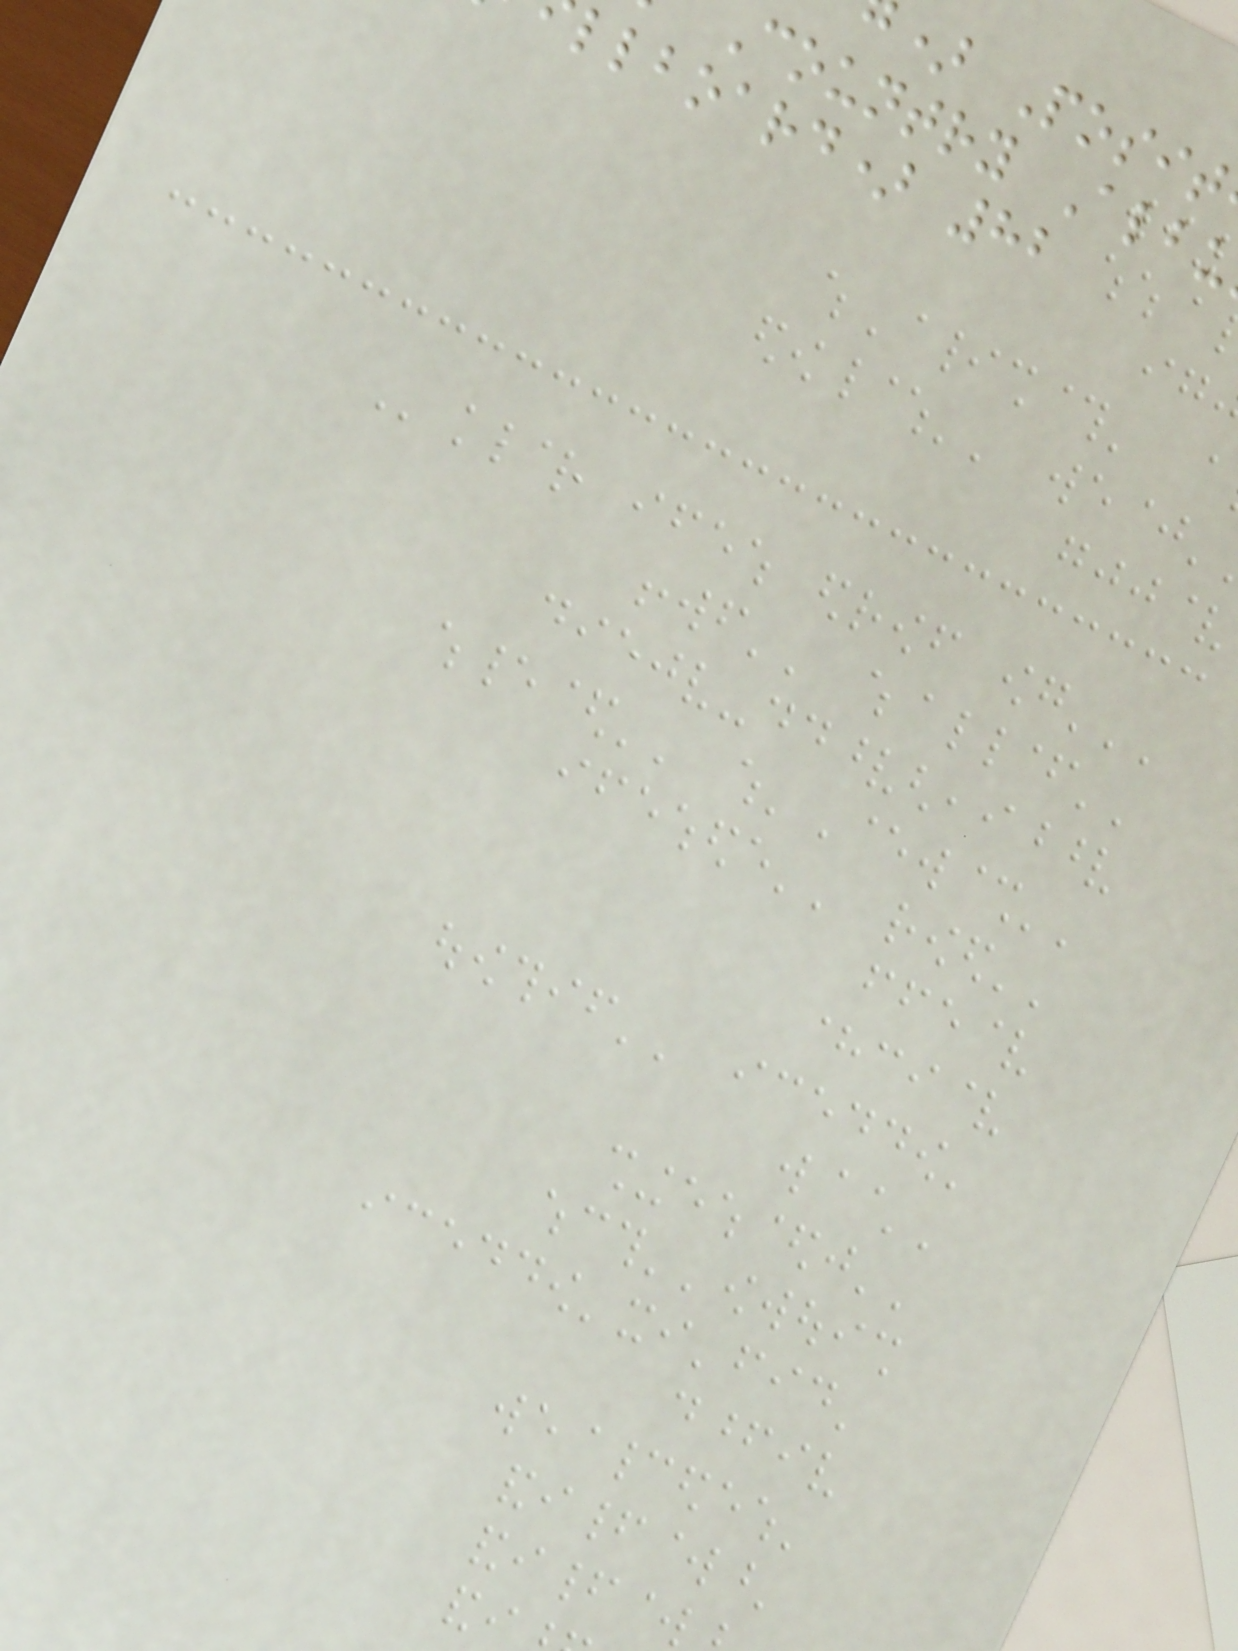) Posit
country Albu
llboard) 82
